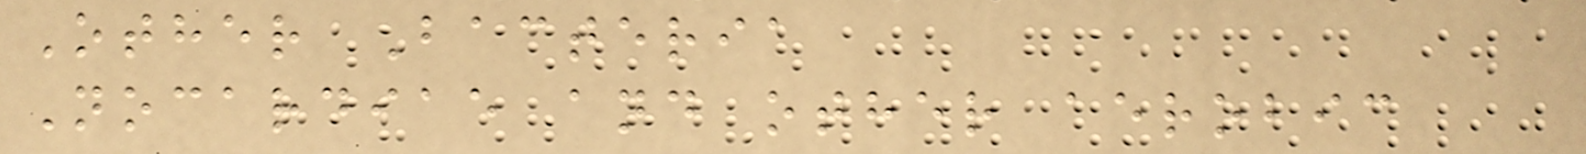Other Bacteria
Nocardiae and other aerobic
